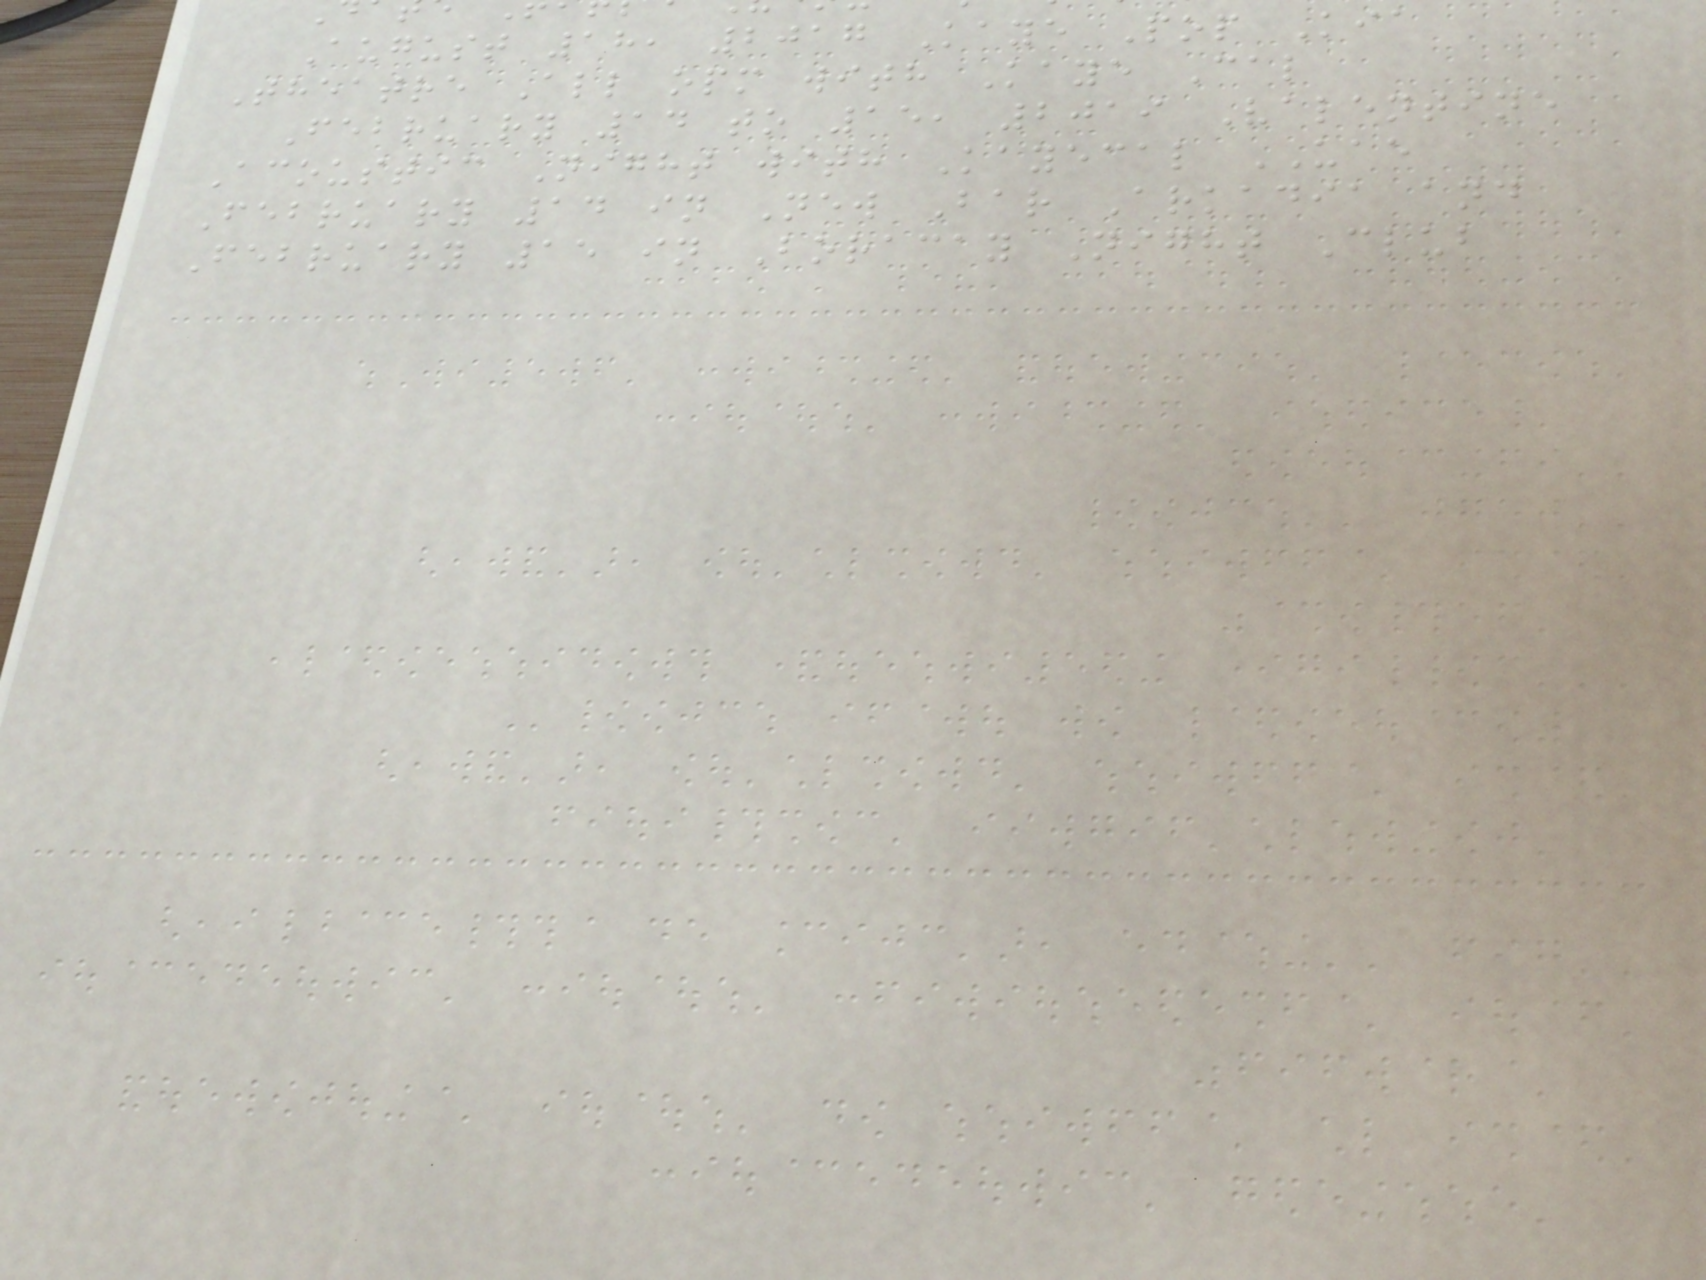August 18, 2017 Kaye Pop Kia
Theatre All opm with Kaye Cal
February 14 to 15, 2019 Valentine
Acoustic Night with Kayecal UAE
February 14 in New Bar Arkadia and
February 15 in Boracay Night Club
